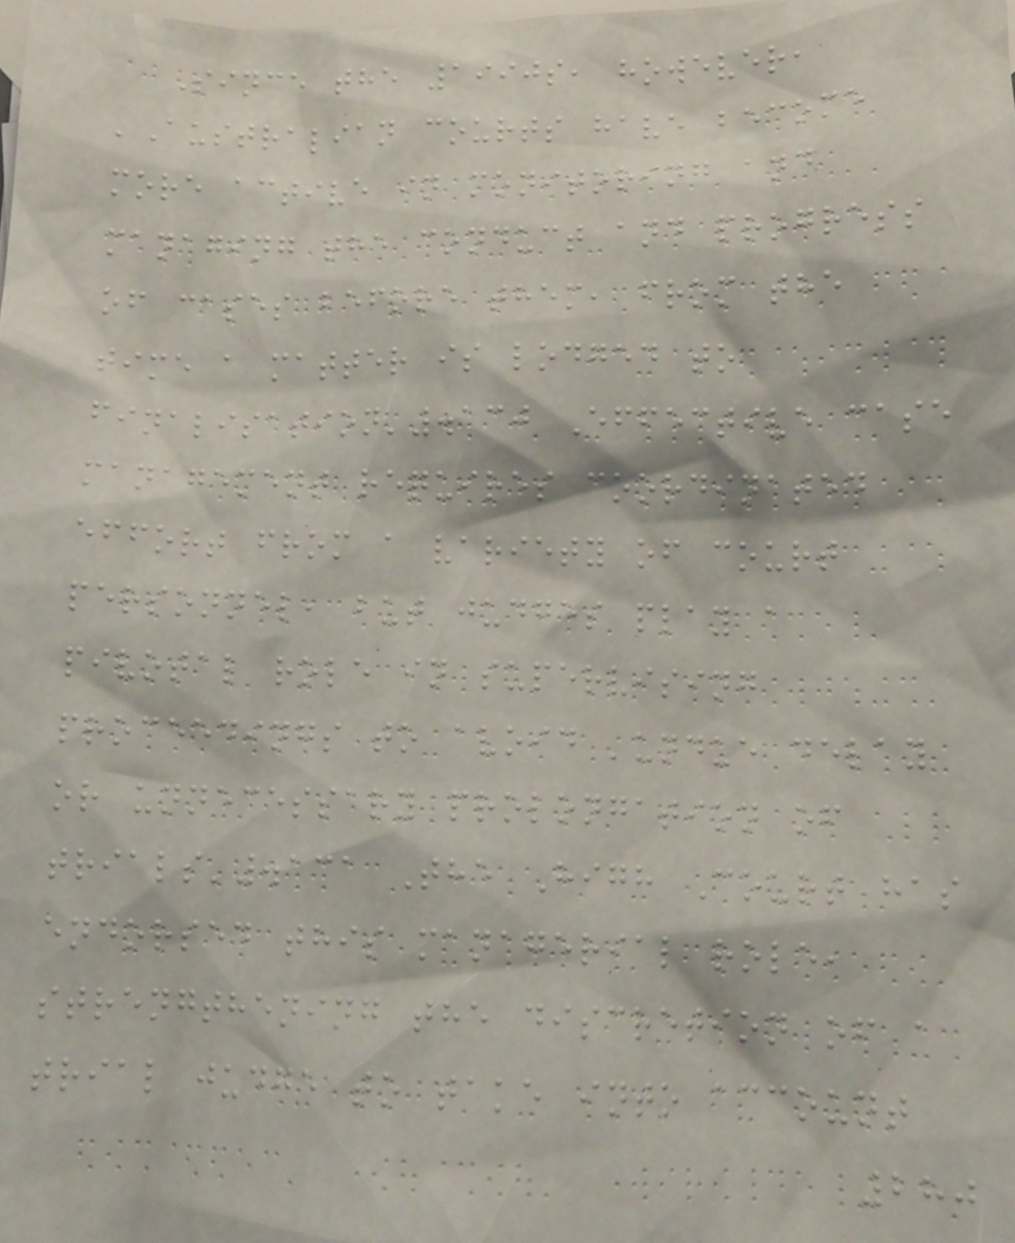Since the 1990s, however,
'Australian courts have become
more active in monitoring and
managing the conduct and progress
of cases before them, from the
time a matter is lodged to
finalisation'.130 Effective case
management requires coordinated
effort from a variety of court
personnel, but judges play a
pivotal role in supervising
proceedings to avoid 'undue delay
or unnecessary prolongation of
trials'.131 The High Court has
endorsed this managerial role,
strengthening the discretion of a
trial judge to take into account
280
